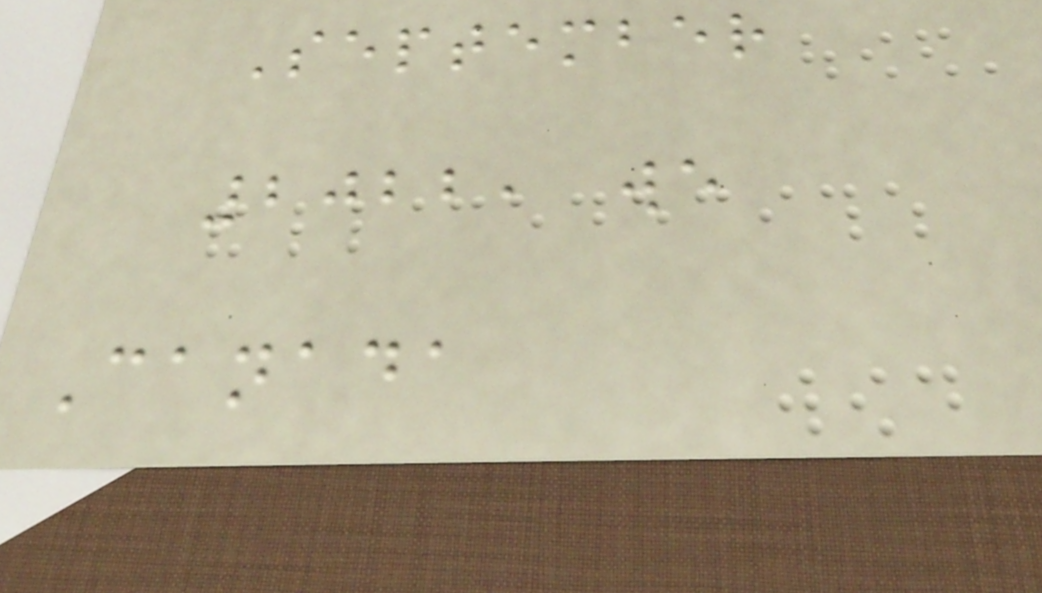September
2022, we
Canada
